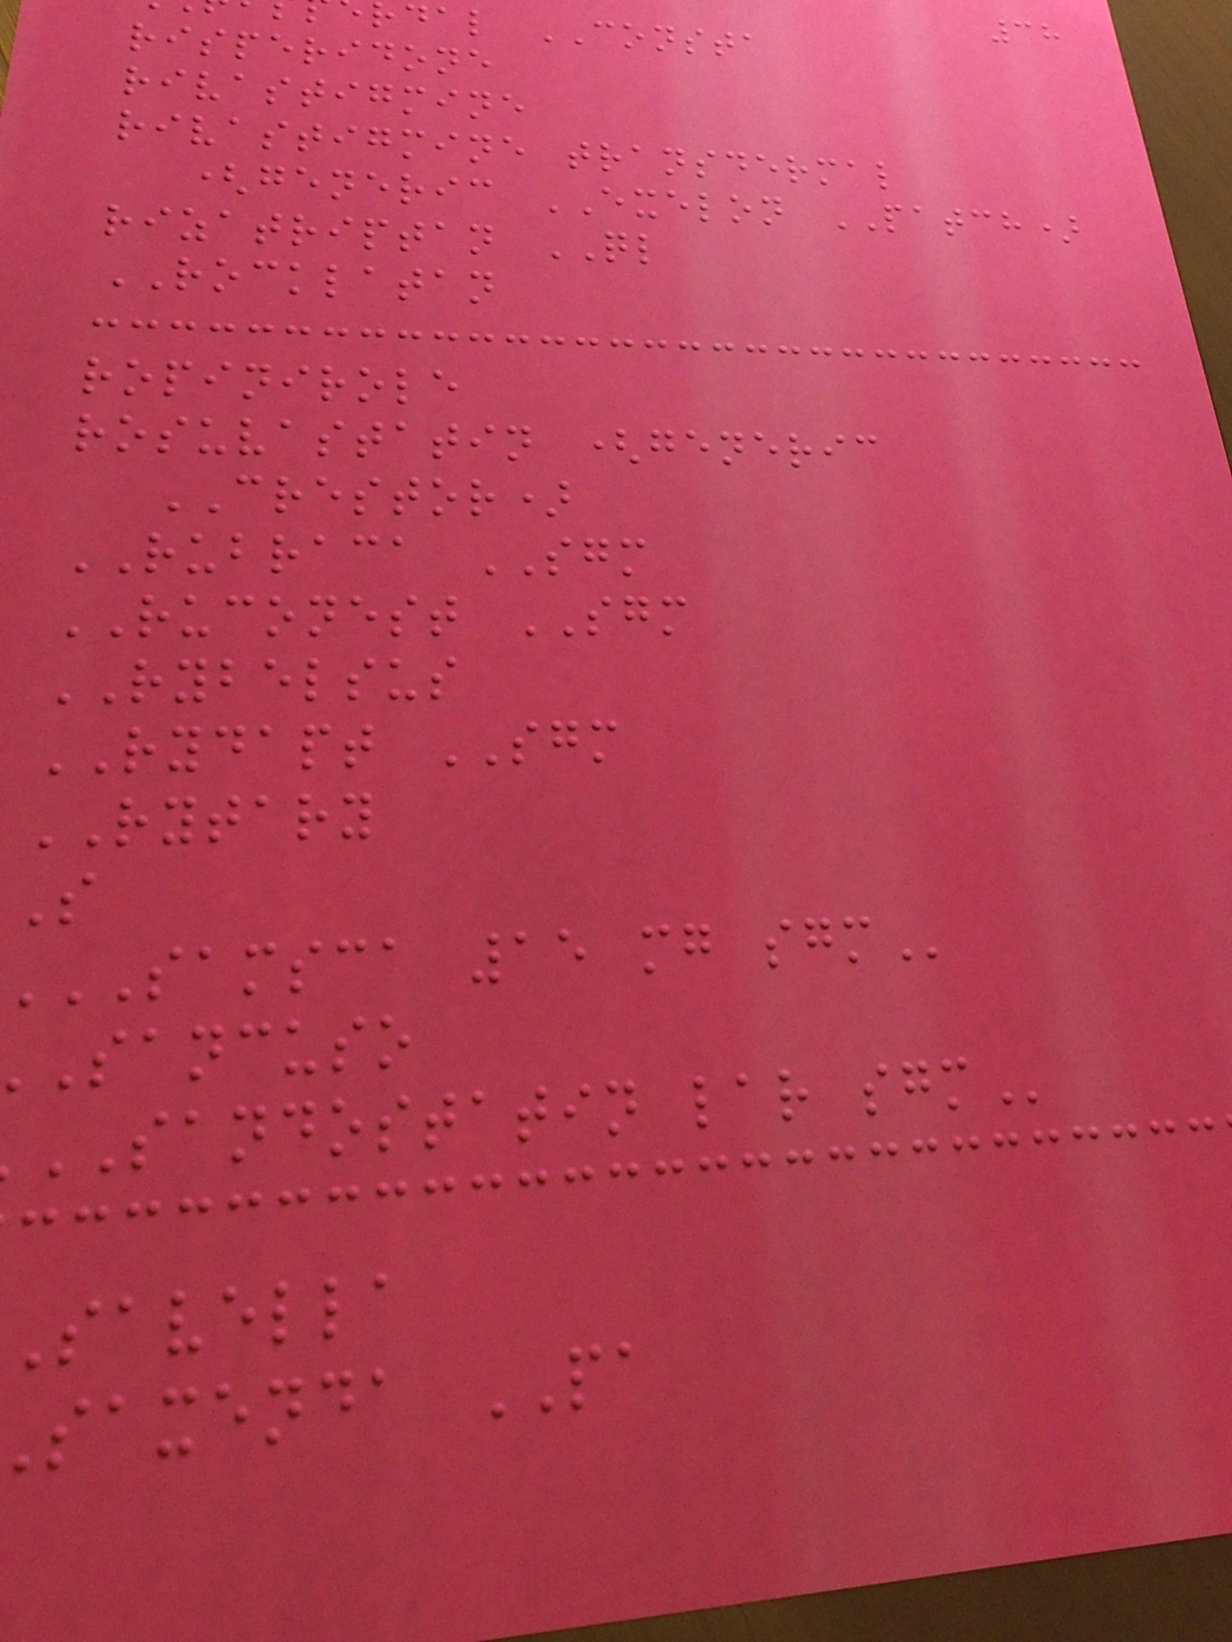38
dal CONSTA
risperidone
rivastigmine
rivastigmine transdermal
(generic EXELON PATCH)
rizatriptan QL
ROCKLATAN
ropinirole
rosuvastatin (generic
CRESTOR)
RUBRACA SGM
RUCONEST SGM
RYBELSUS
RYDAPT SGM
RYTARY
S
SAMSCA 15 mg
sancuso
SANDOSTATIN lar
savella
saxenda PA
